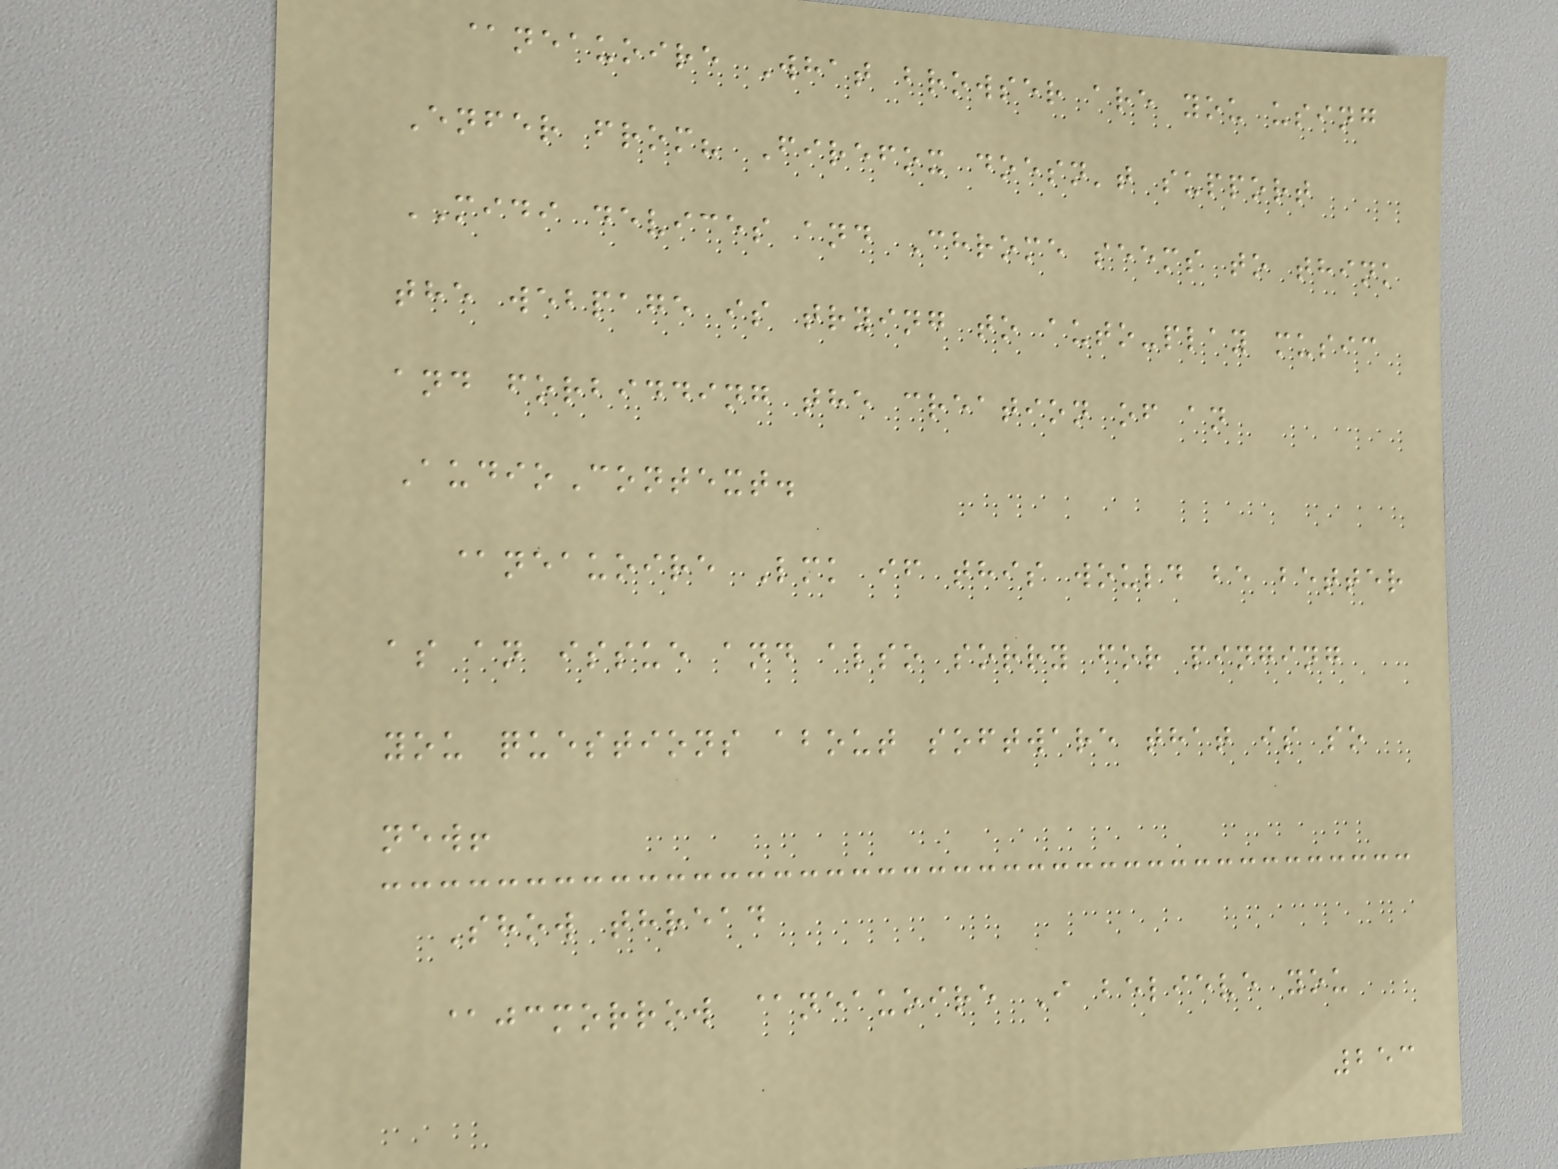@neauoire What browser are you using
Enfer from? Firefox doesn't support
MIDI devices and Chrome seems to think
the webpage is trying to auto-play music
and forbidding the creation of an
AudioContext.
@neauoire Lmk if this would be better
as an issue and also sorry for pinging
you questions about software that is so
new!
Show thread
@jcmorrow @neauoire I believe you
253
